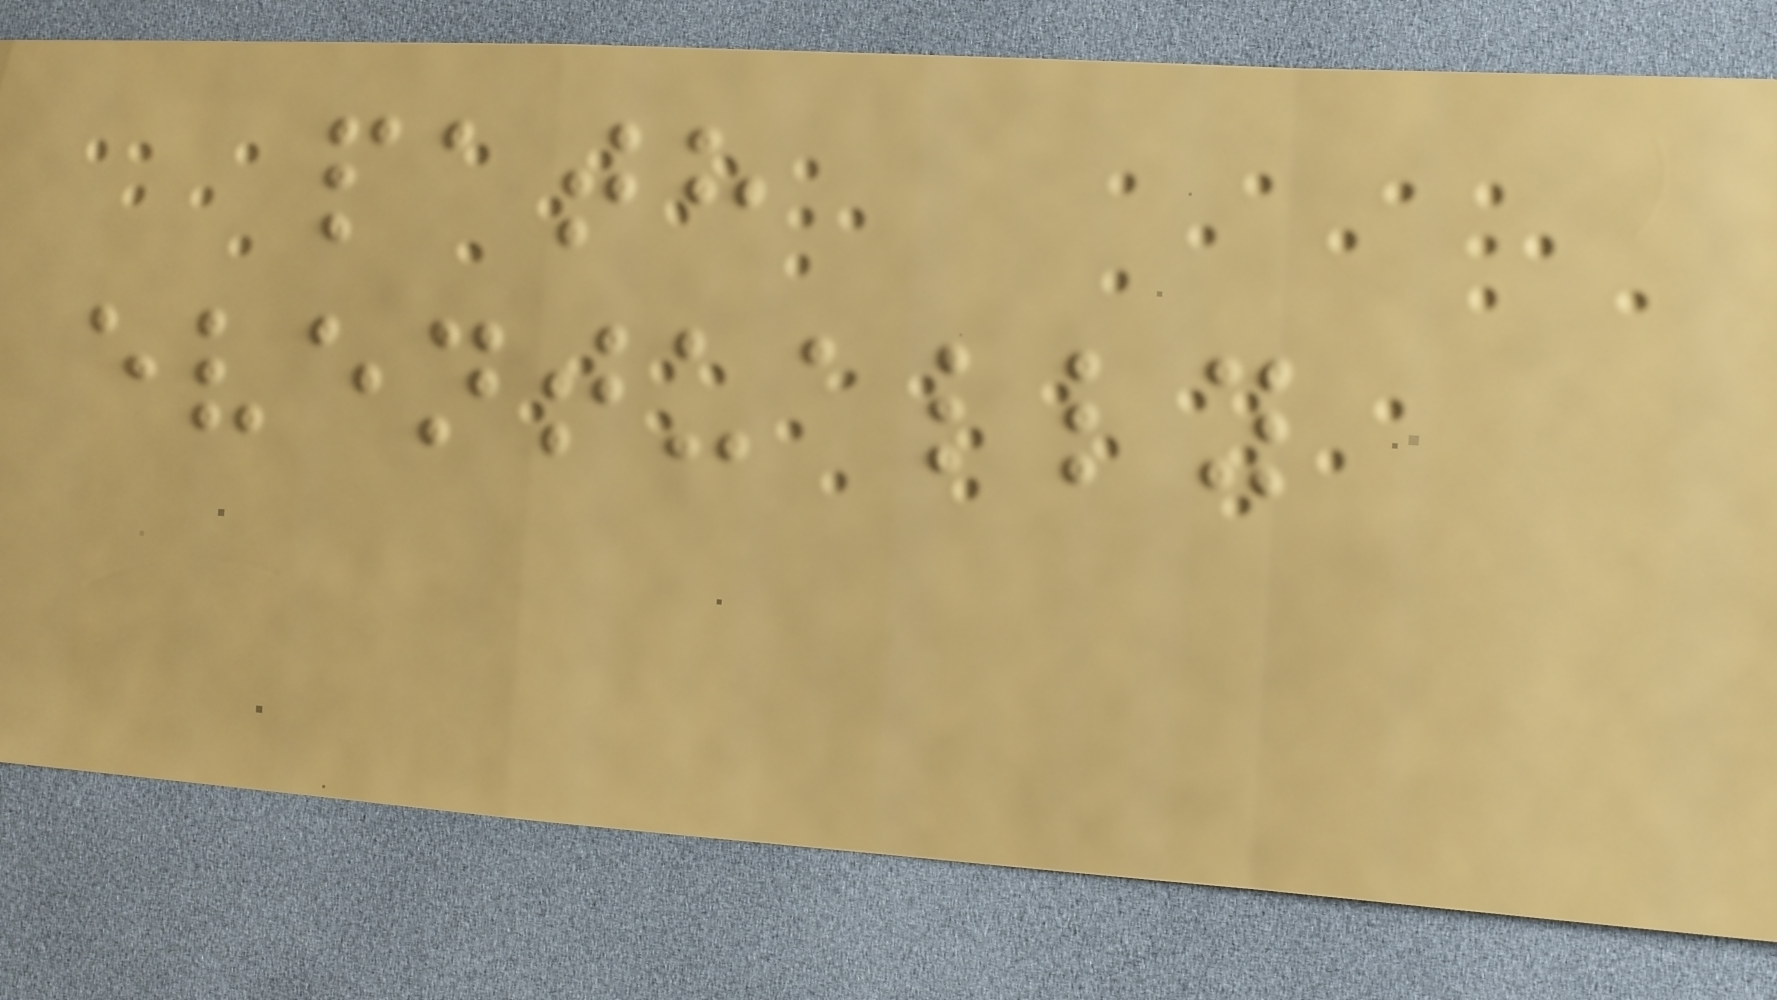path
eventually
